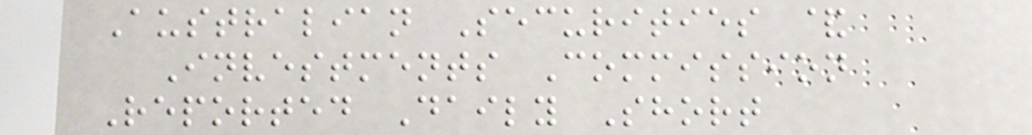Australian Securities &
Investments Commission
Reported Daily Short
